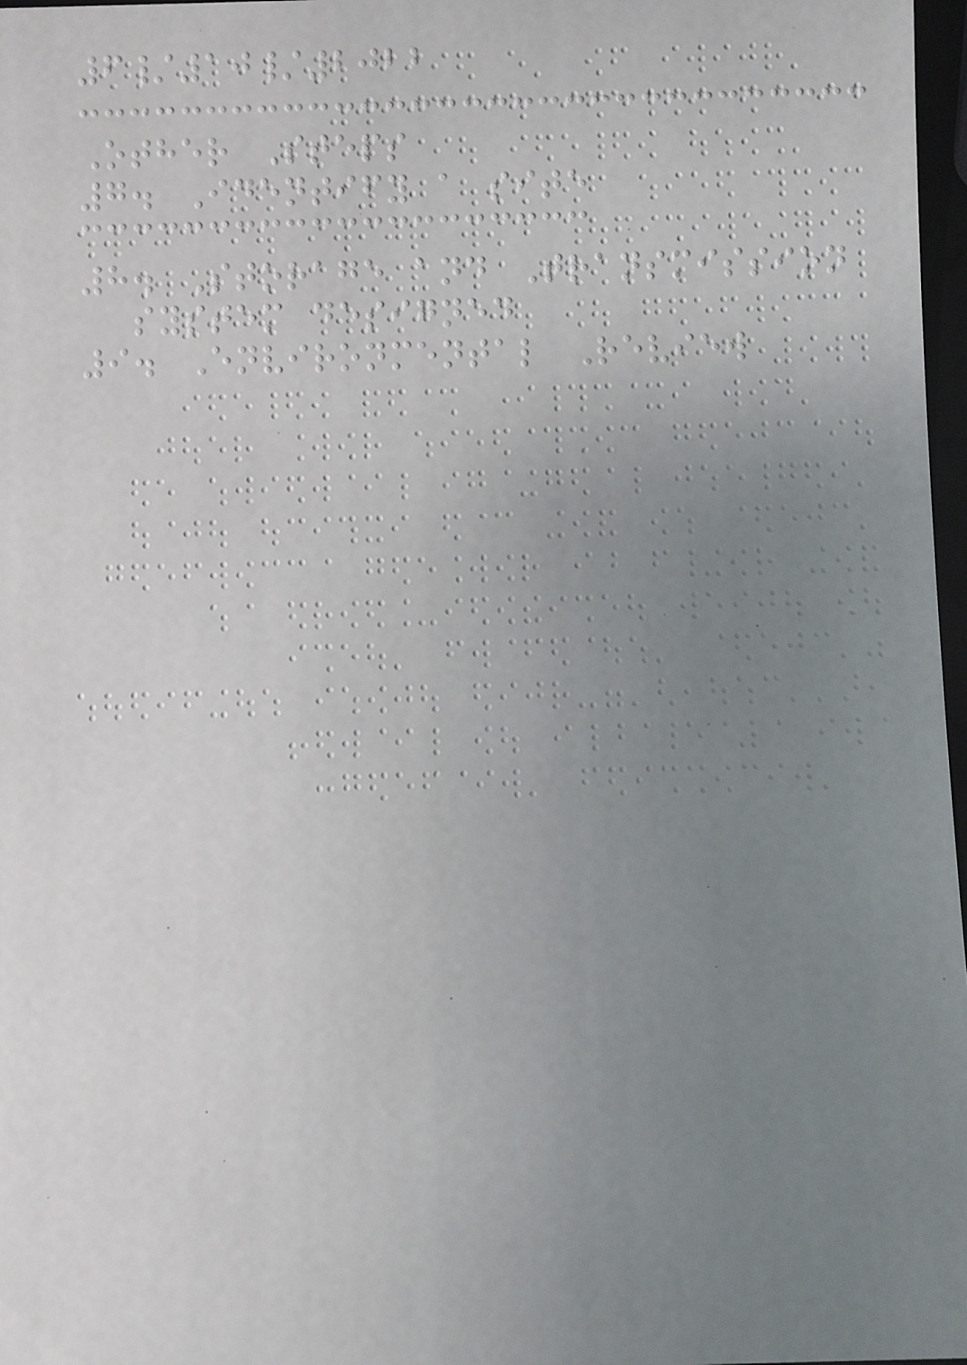6/10/2022
Other Steps
7. Identify a site
8. Storage and Transmission
system designed
9. Environmental Review
